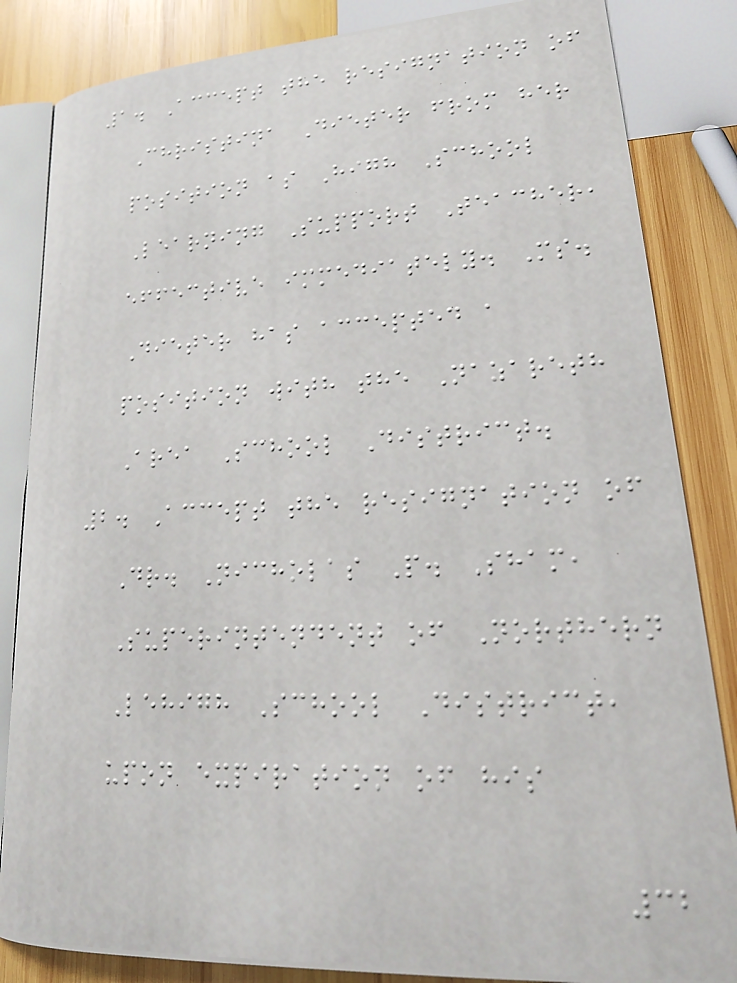1. Accept the resignation of
Christina Dieter from her
position as High School
Learning Support Teacher,
effective immediately. Ms.
Dieter has accepted a
position with the Nazareth
Area School District.
2. Accept the resignation of
Dr. Nicholas P. Sham,
Superintendent of Northern
Lehigh School District,
upon expiration of his
32
